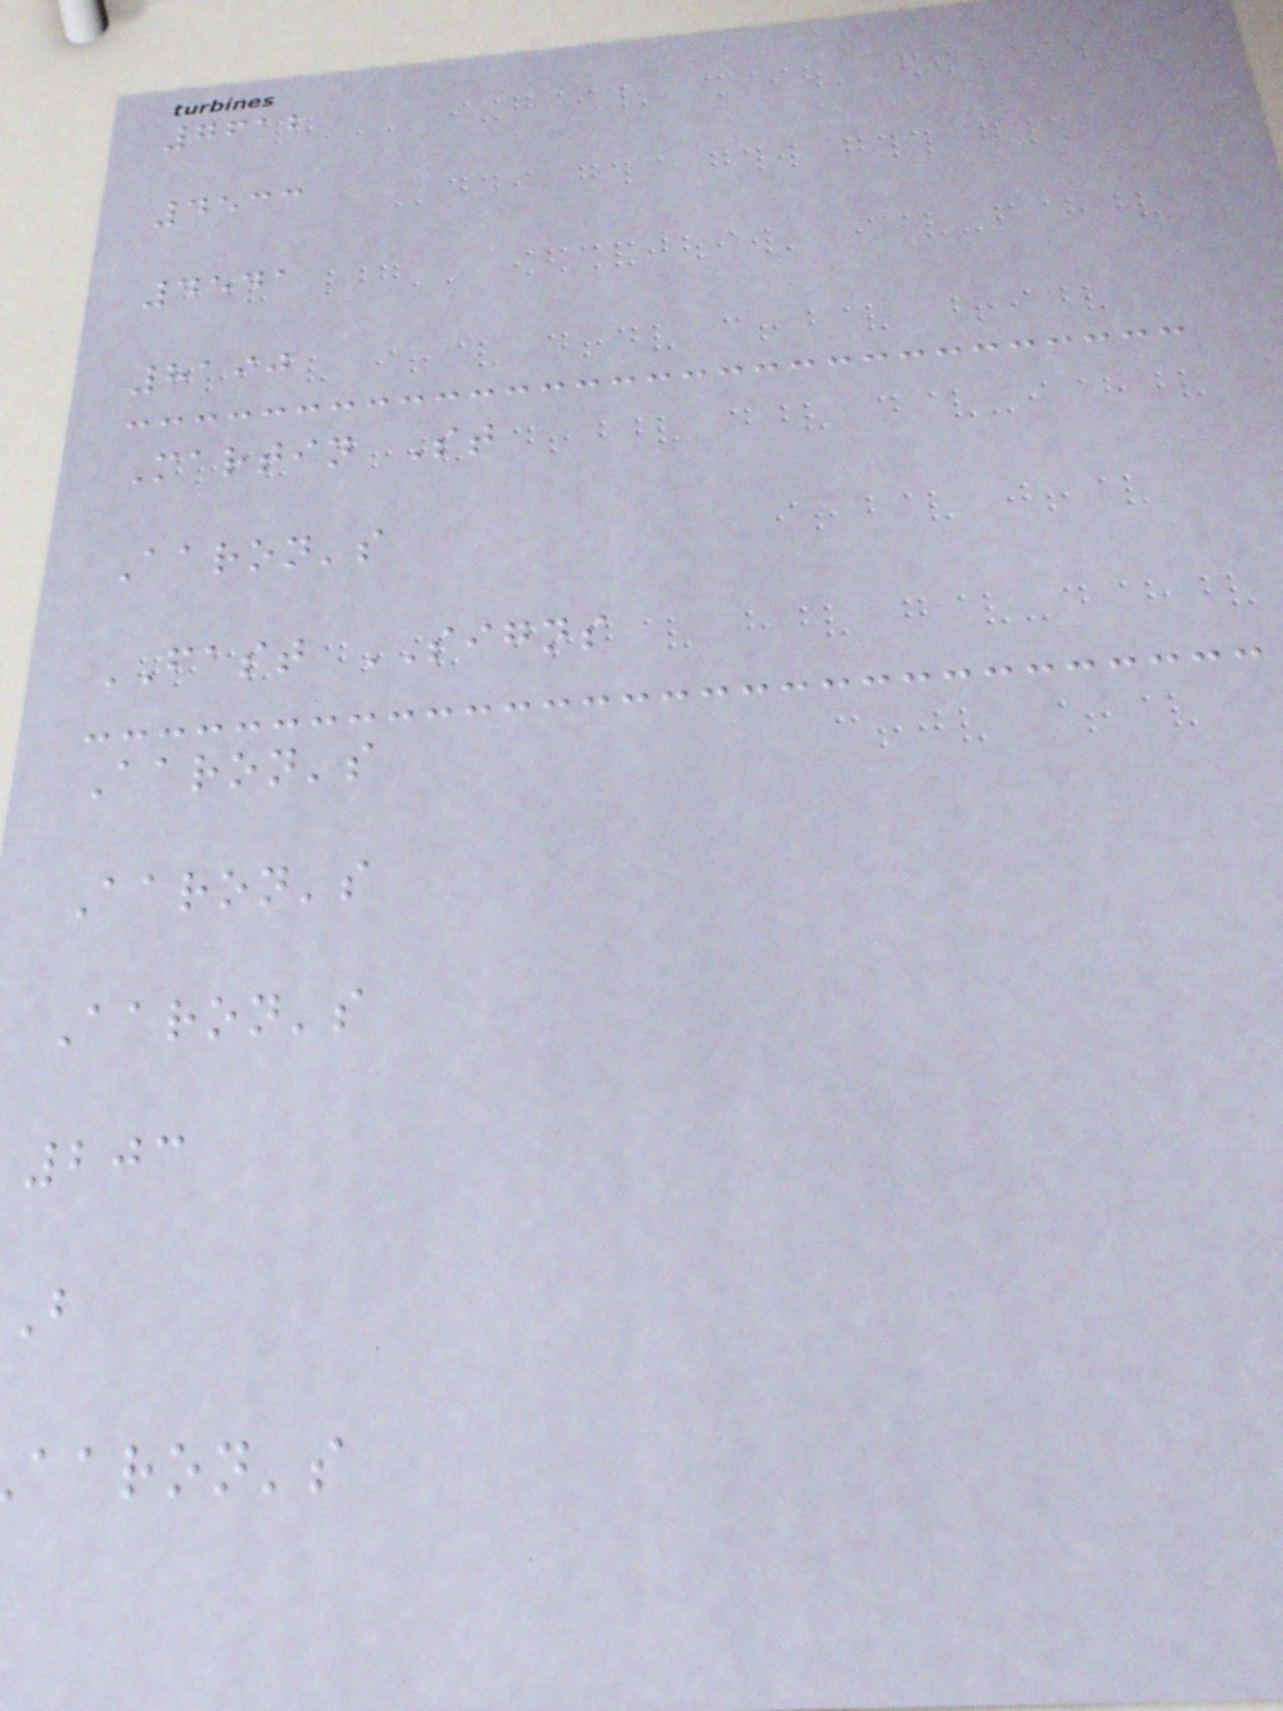7612
4533
4541
8190
Martin St
Aaron's
FAST SIGNS
Aaron's
Aaron's
Aaron's
203
B
aaron's
